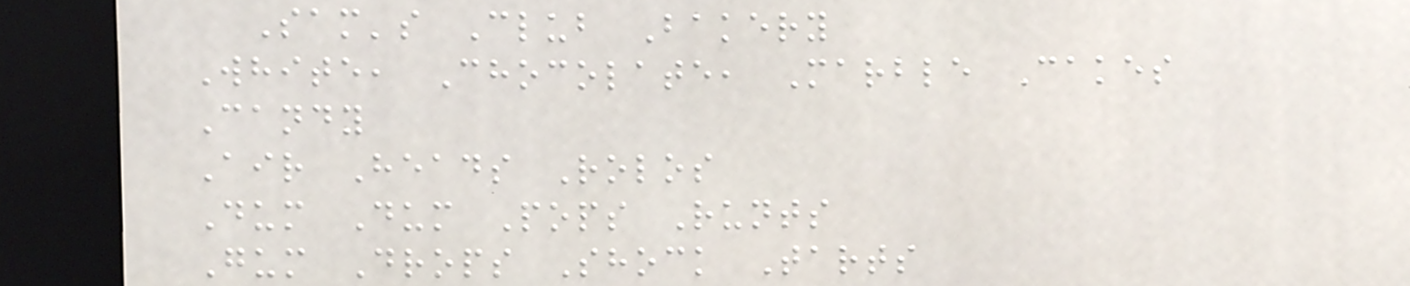Sam's Club Bakery
White, Chocolate, Marble Cakes
Candy
Air Heads Rolos
Dum Dum Pops Runts
Gum Drops Shock Tarts
